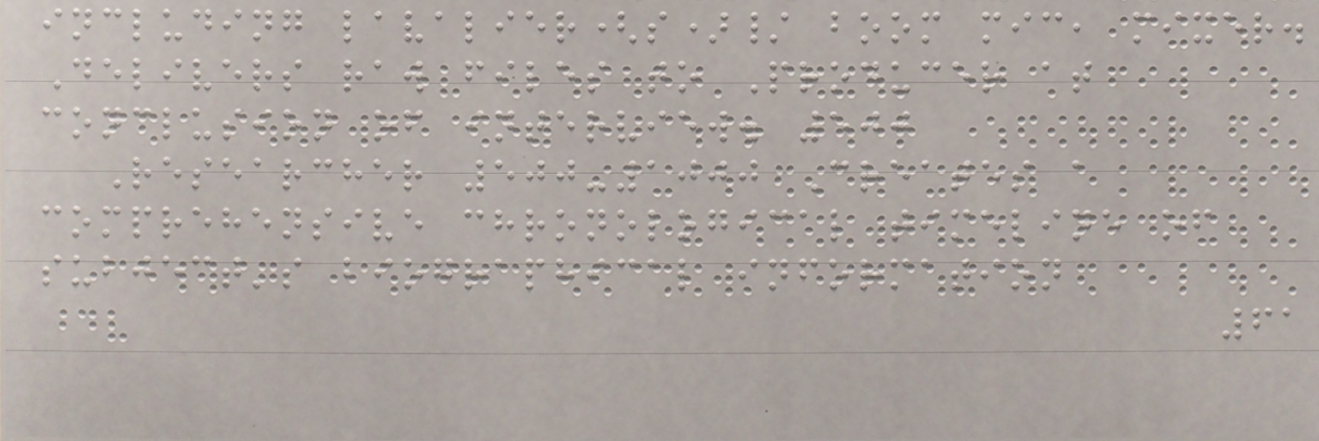including lavalier(s)/ boom mic, mixer.
Delivers raw files to Producer at
conclusion of interview. 500
Researcher 500-1000 Creates a
comprehensive chronological timeline of
subject's biographical information
61
